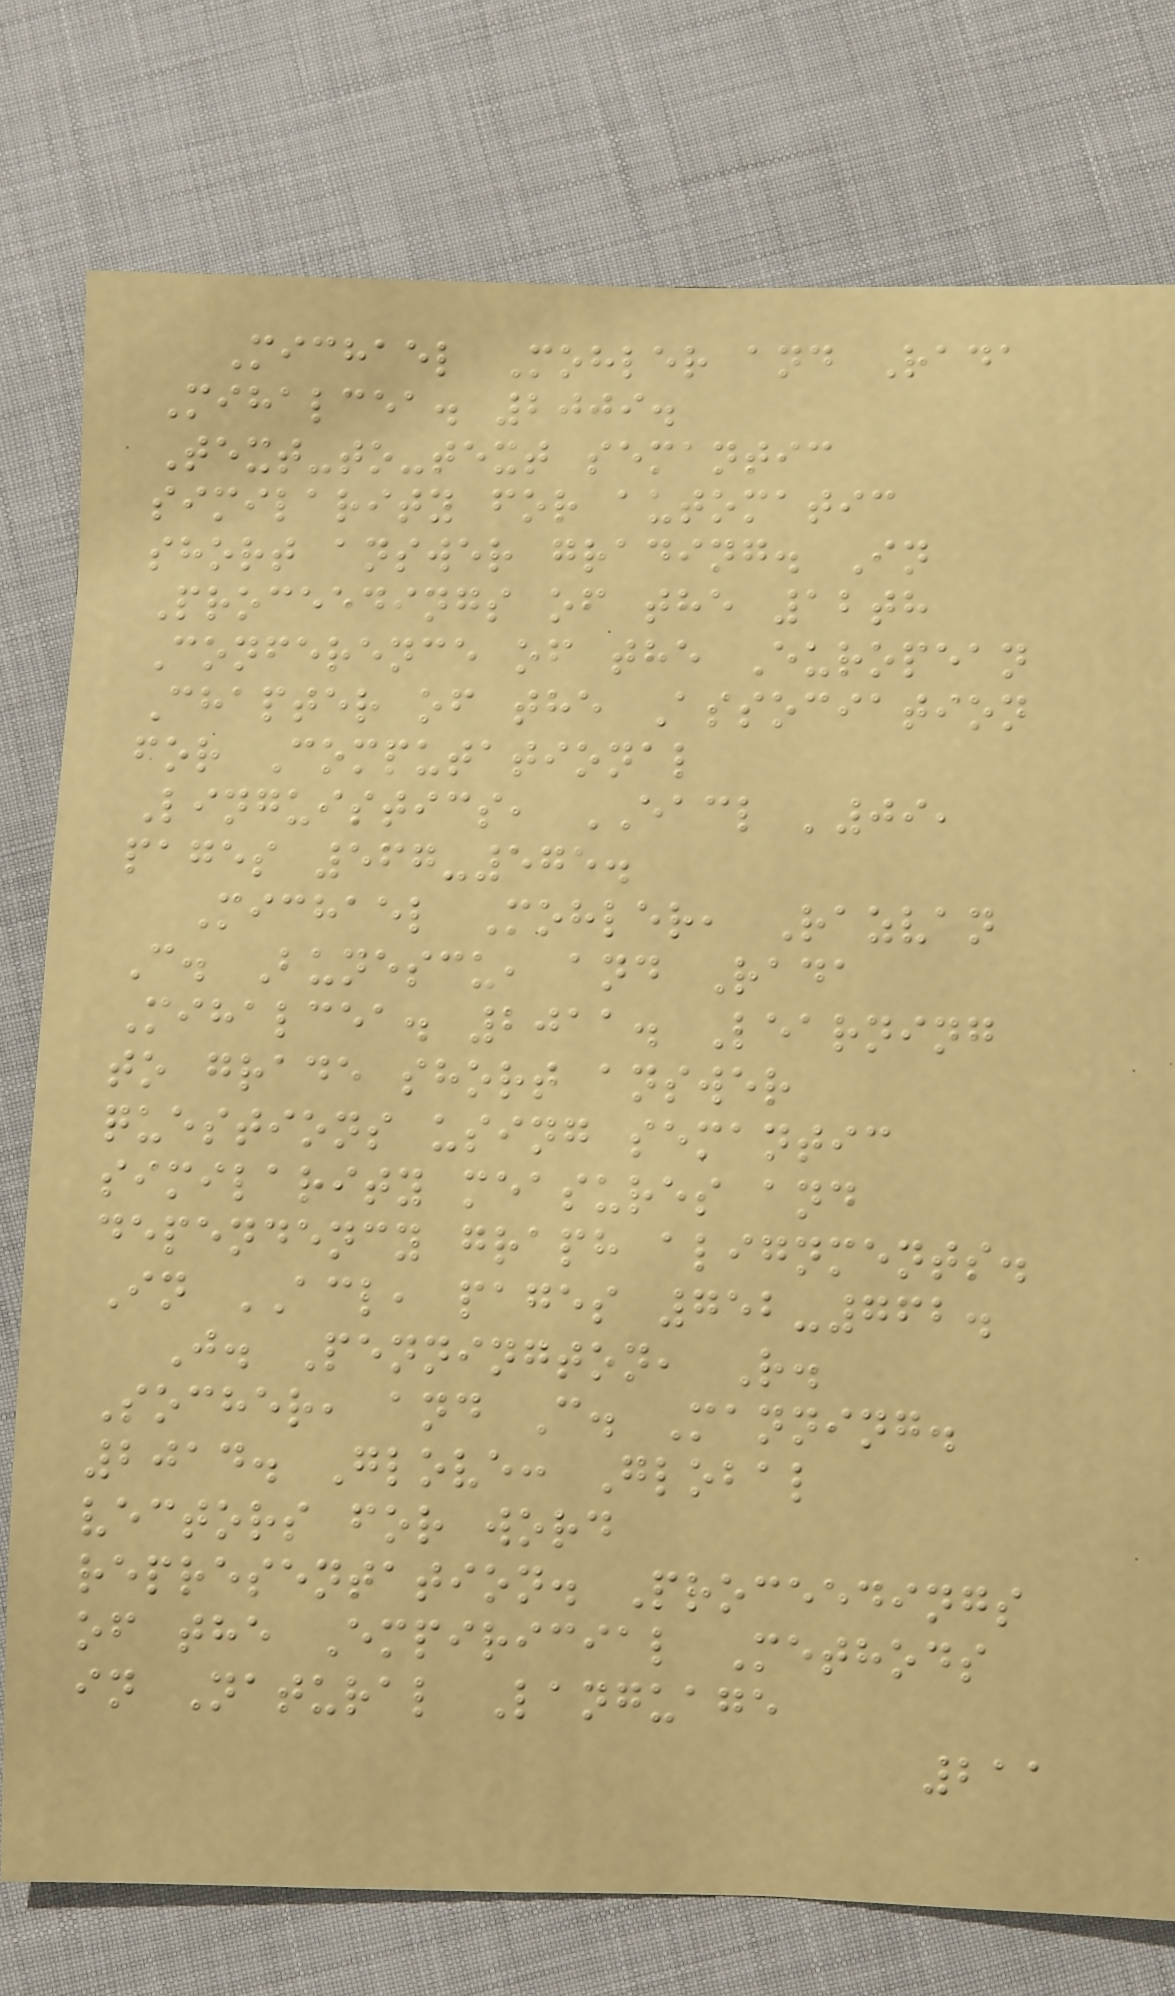Michael Mohler and Rada
Mihalcea. 2009.
Text-to-text semantic
similarity for automatic
short answer grading. In
Proceedings of the 12th
Conference of the European
Chapter of the Association
for Computational
Linguistics, EACL '09,
pages 567-575.
Michael Mohler, Razvan
C. Bunescu, and Rada
Mihalcea. 2011. Learning
to grade short answer
questions using semantic
similarity measures and
dependency graph alignments.
In ACL, pages 752-762.
J. Pennington, R.
Socher, and C. Manning.
2014. Glove: Global
vectors for word
representation. Proceedings
of the Empiricial Methods
in Natural Language
211
